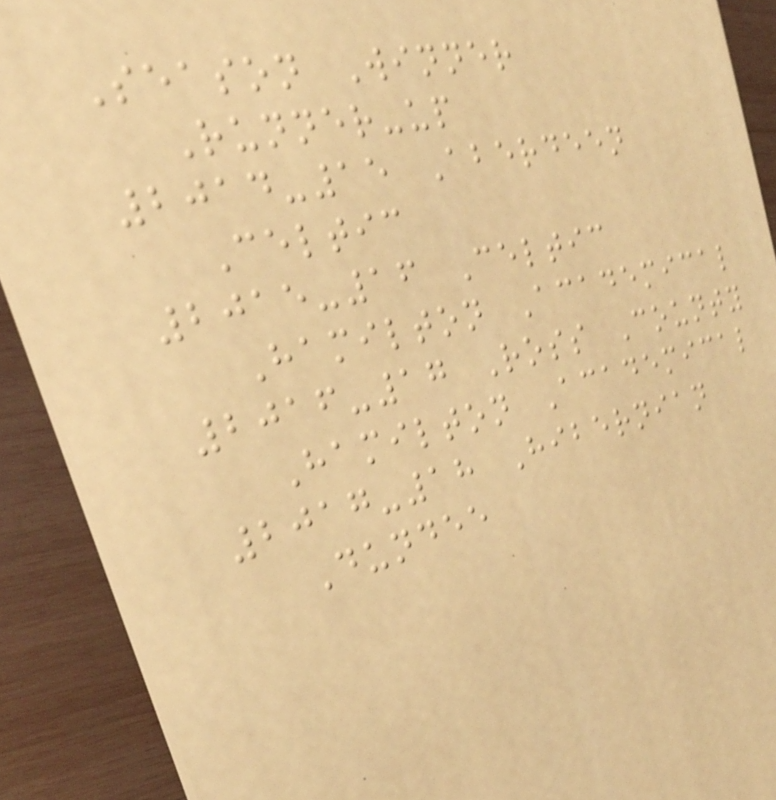Season Winner
Runner-up
2014-15 Aberdeen
Celtic
2015-16 Celtic
Hamilton Academical
2016-17 Ross County
Hamilton Academical
2017-18 Hibernian
Dundee
